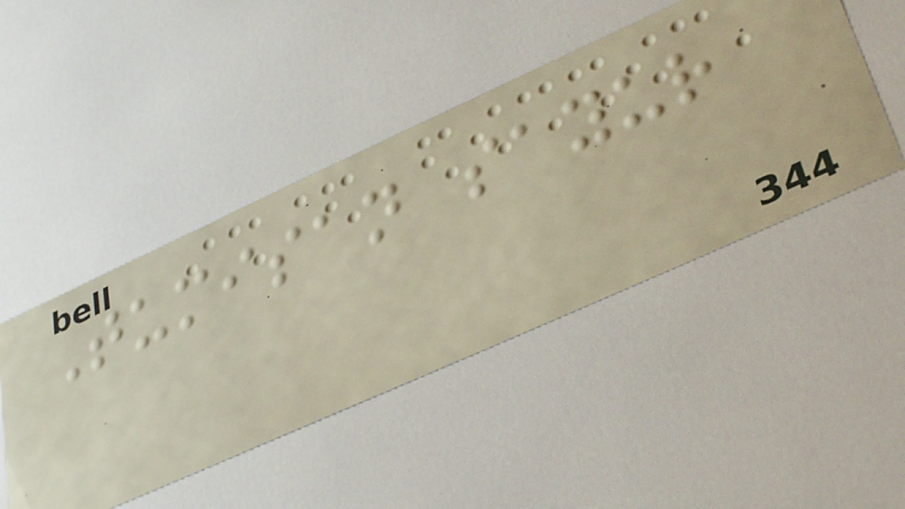Tumisan sayur
